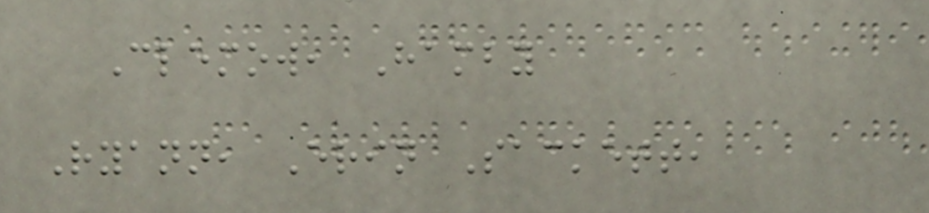Clemow, Hamby
Ryann, Erin Sackett,
